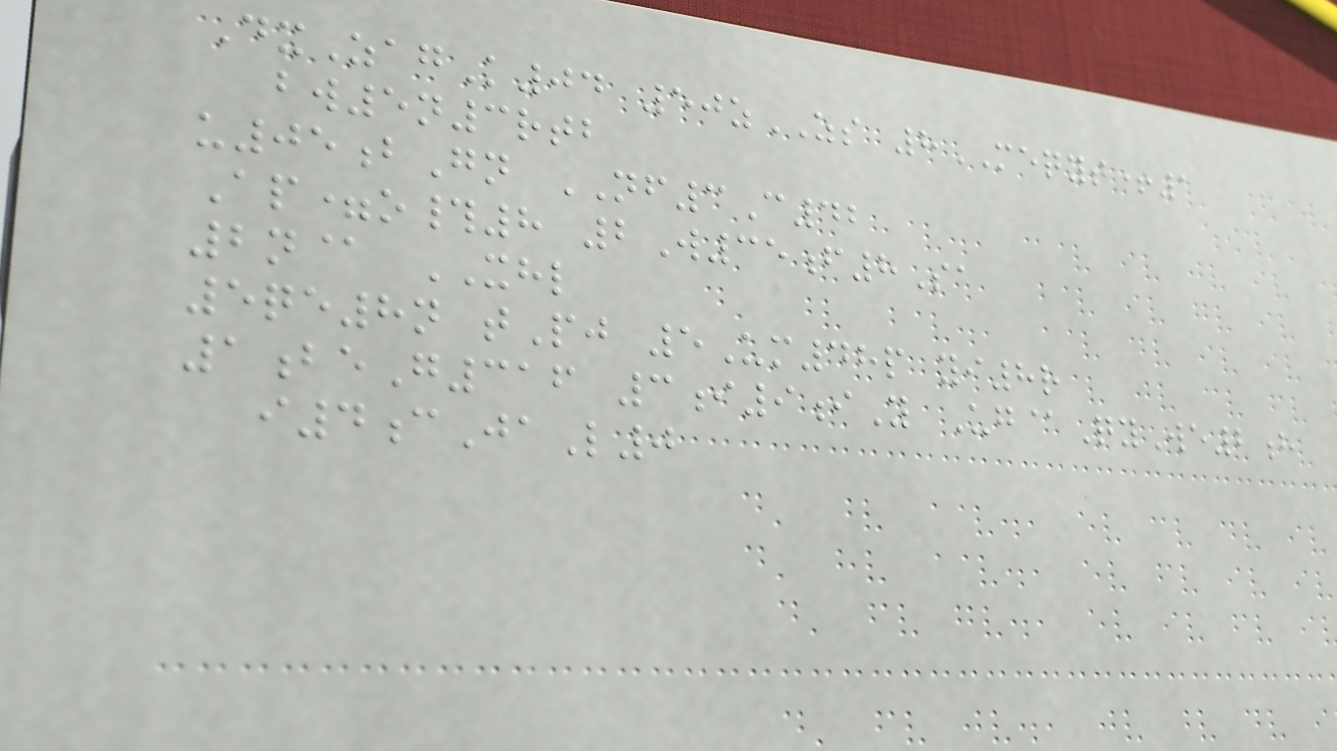DxZagK04 50zZS 8MEQYT+1
bw5n3rtb
u05bGn NF3C42
Ap=o#8 2W35f8Sa
2n@ XHL
5qe8n tPj 5Um48p yi8r
1beG316 3i9iY Ug@QyWe2h
i4cJaL0
